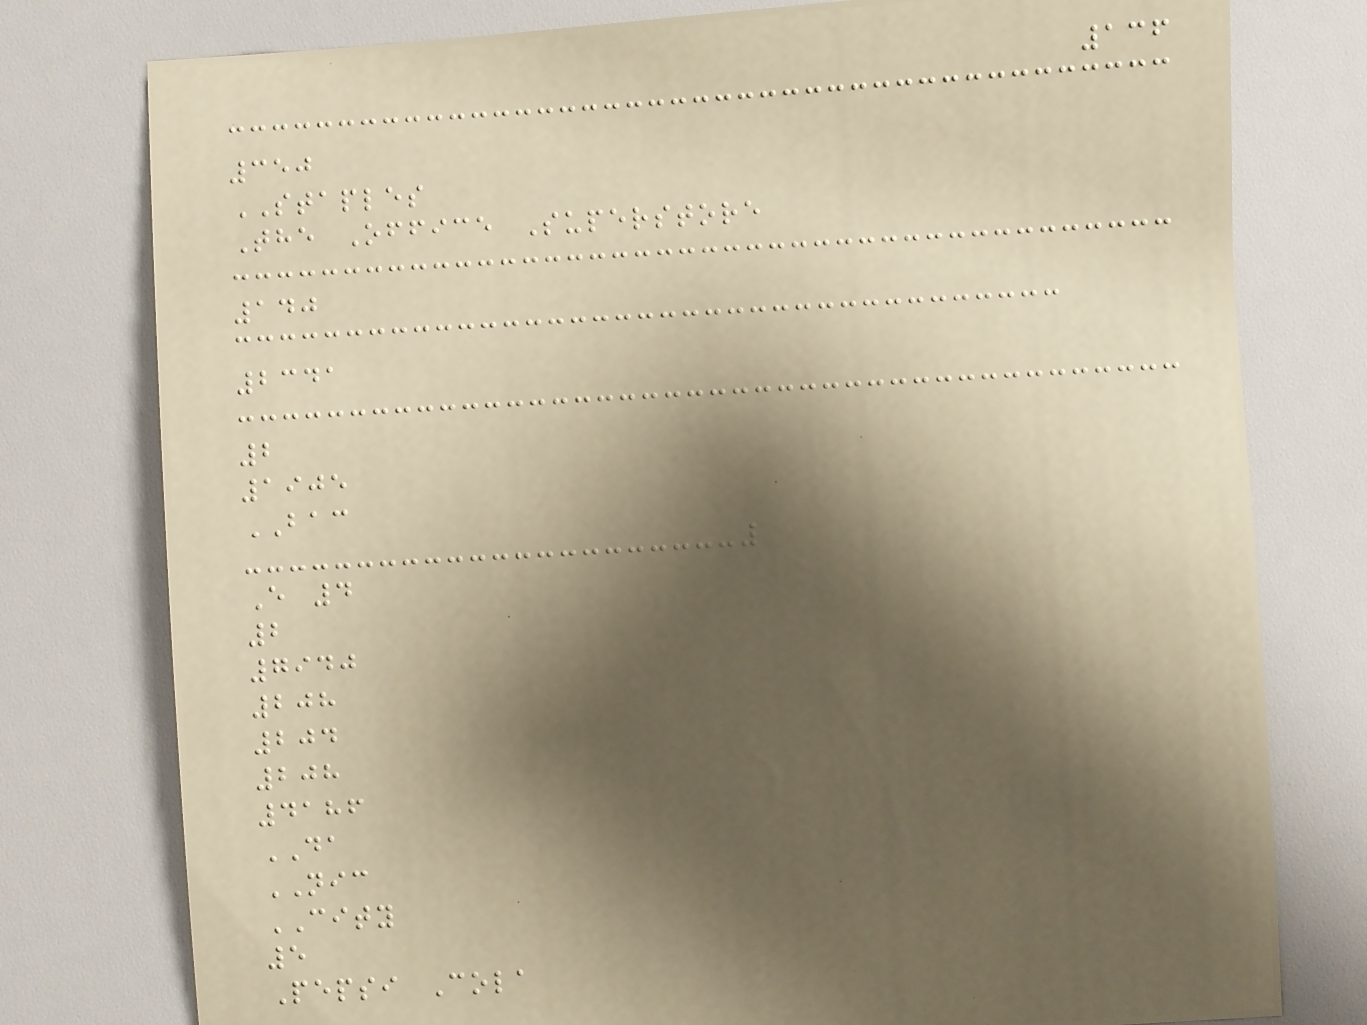136
350
STAPLES
The Office Superstore
140
2341
2
1905
BAC
E 4
2
7940
208
204
208
4186
DA
NIC
CITY
5
Pepsi Cola
